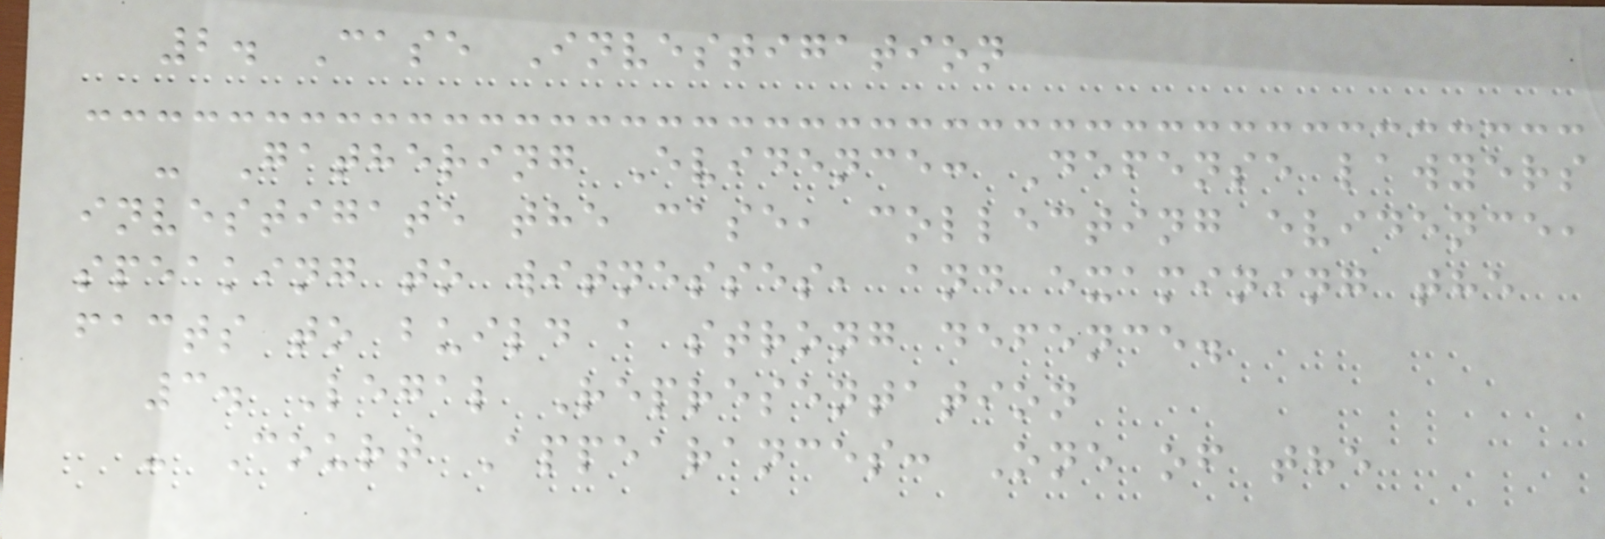2. Case Investigation
- Gathering Evidence: Defense lawyers
investigate the case, collecting evidence,
speaking to witnesses, and examining the
facts to build a strong defence.
3. Legal Representation
- Court Appearances: One of the
